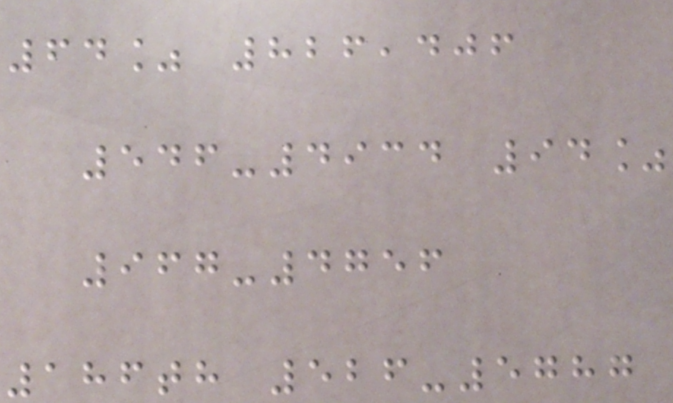64% 826,406
546-4934 94%
967-4756
186th 526-5787
